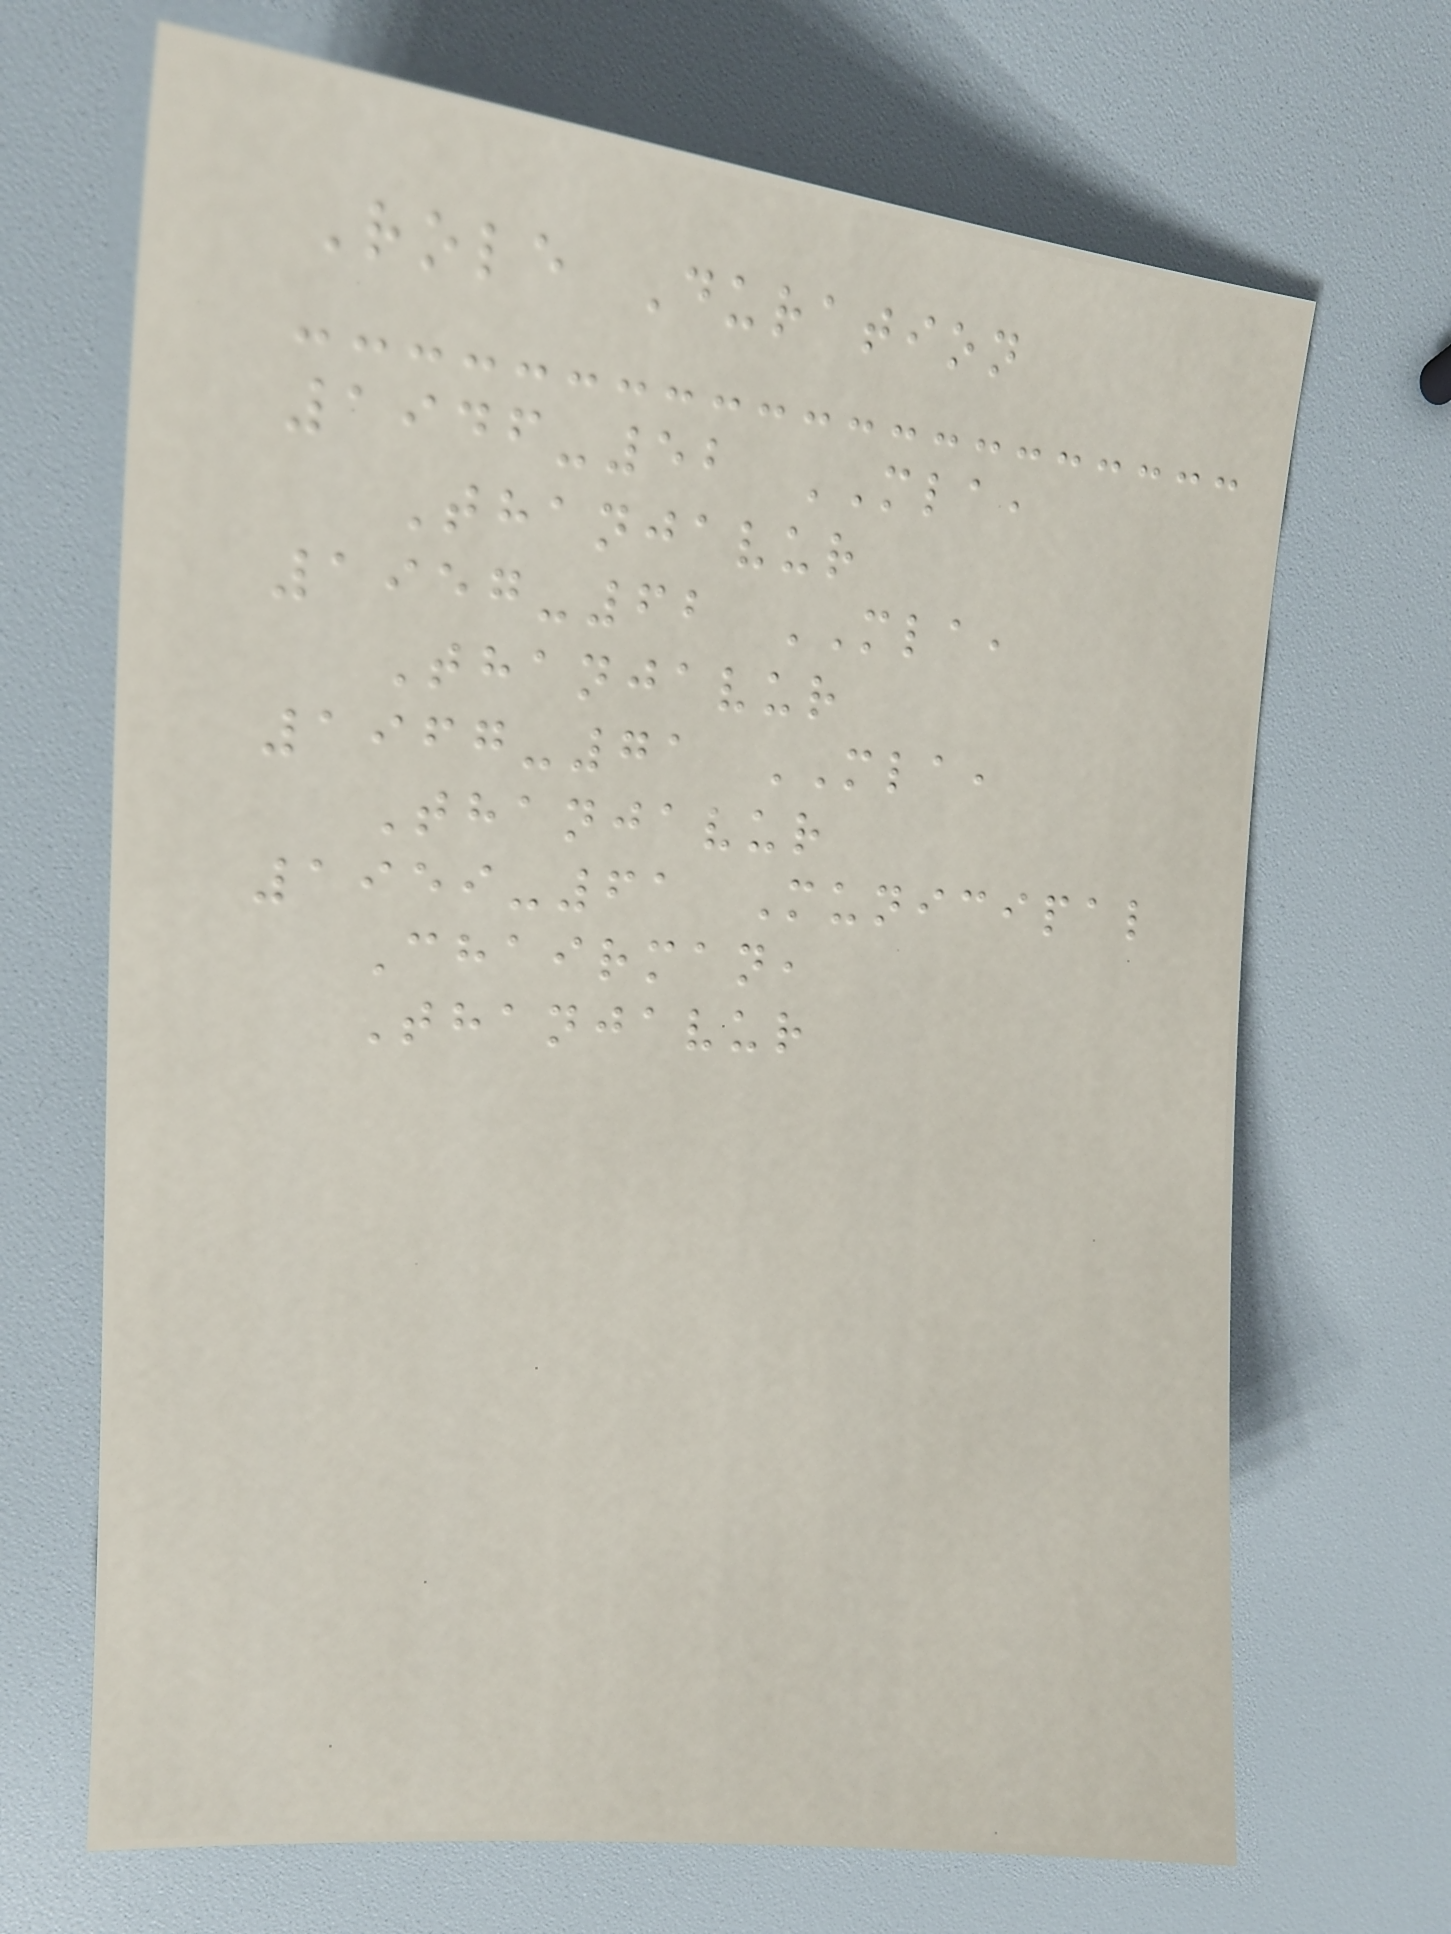Role Duration
1946-52 MLA,
Thanjavur
1957-62 MLA,
Thanjavur
1967-71 MLA,
Thanjavur
1959-61 Municipal
Chairman,
Thanjavur
